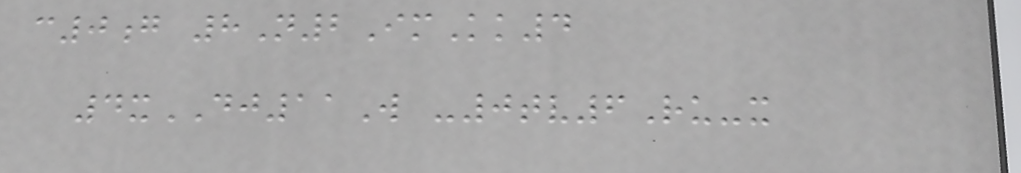c0g 8N2ImKk4
4xDJ11W -0tv6Ru-x
